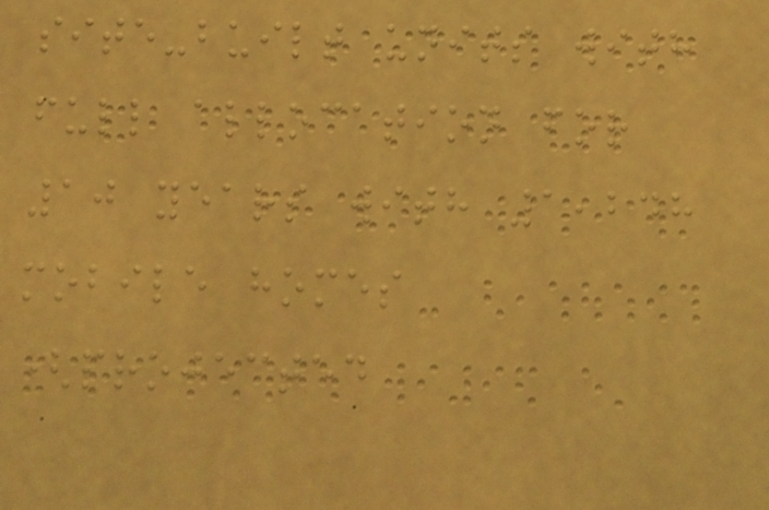site-built units with
full allocation for
10 years with 1,248
mobile homes
(projected
